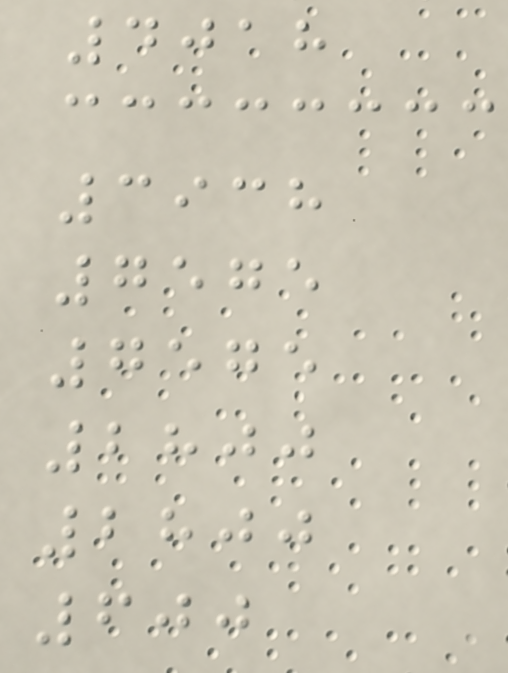4018
3938
7575
7575
2800
2800
600
